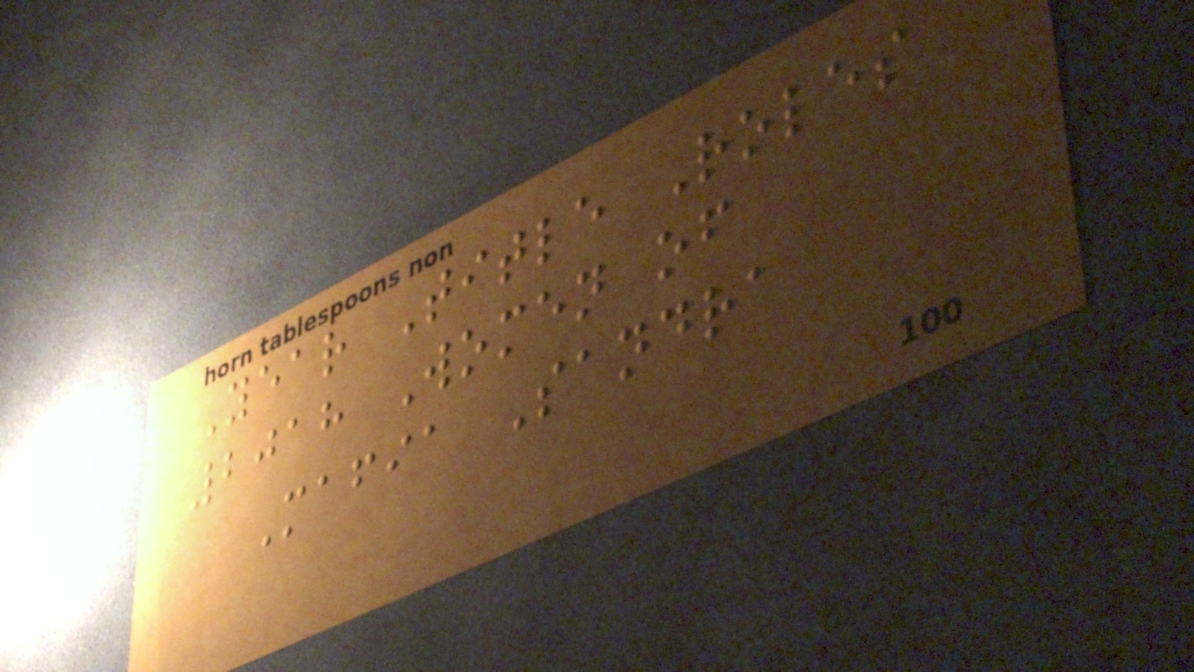Year Title Roles
2018 Women of
Mafia Sandra
